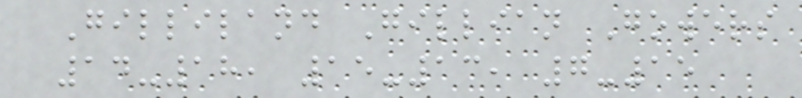Gilliland Gillian Gowers
14-18, 15-13, 7-15
